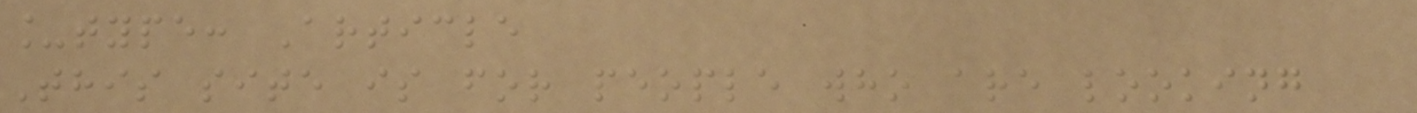_type: Article
This site is for people who are looking
